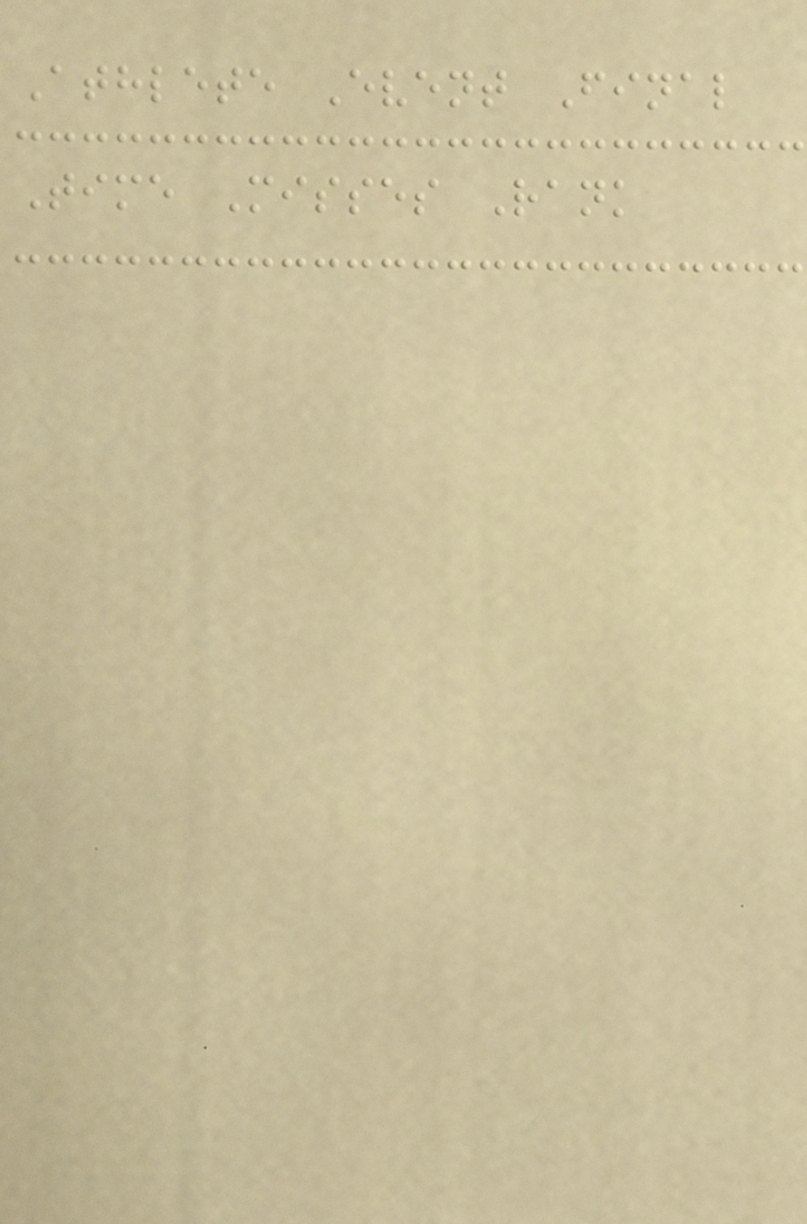Athlete Event Final
Time Misses Rank
